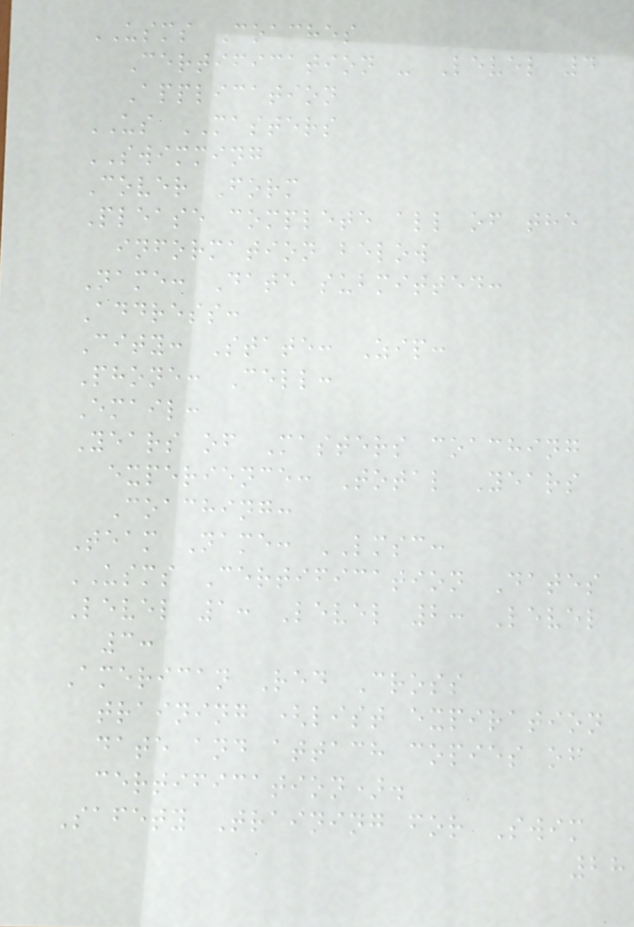USMS Coaches
Certification - Level 4
Application
US MASTERS
SWIMMING
Cover Form
Please complete all of the
information below
Name: Date submitted:
Address:
City: State: Zip:
Phone: Cell:
Email:
Years of Masters coaching
experience: Total Years
Coaching:
Team Name: LMSC:
USMS Certification Dates
Level 1: Level 2: Level
3:
American Red Cross
training (list expiration
date and attach copies of
certification).
Safety Training for Swim
28
